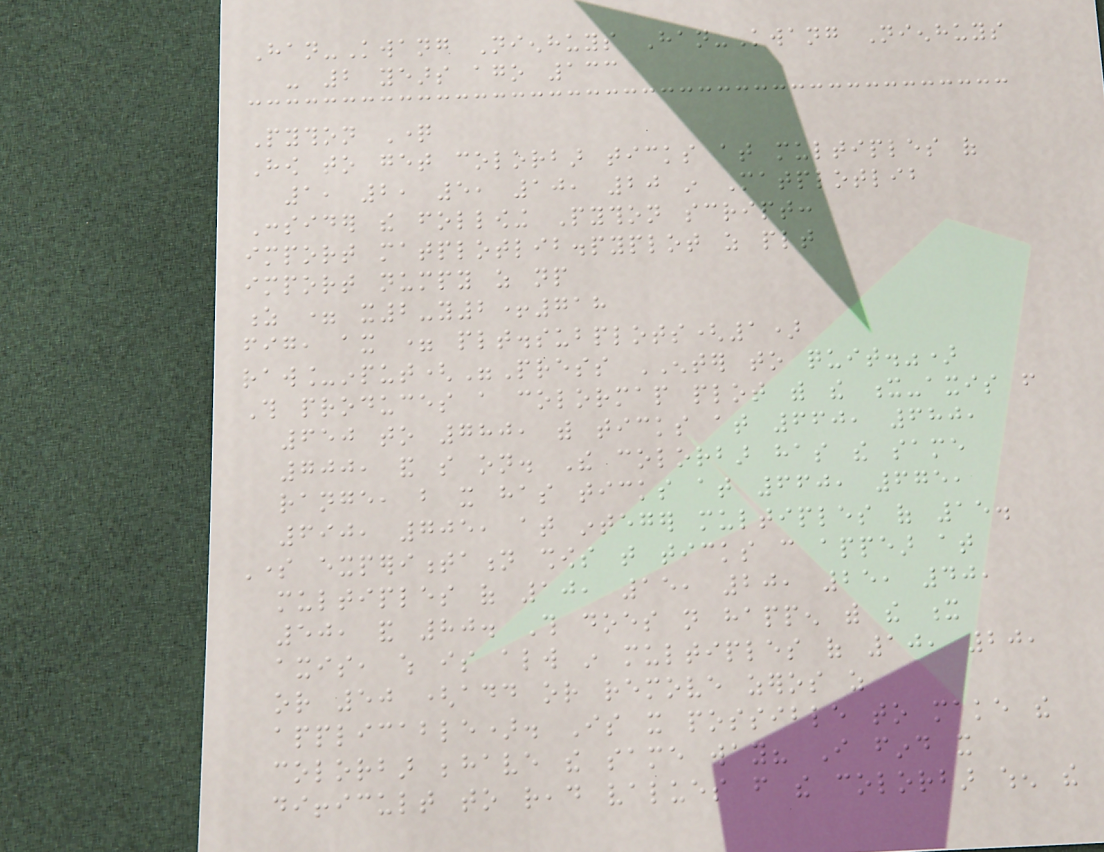Han-Kwang Nienhuys Han-Kwang Nienhuys
- 2 years ago 133
Python Question
How to get colorbar ticks at multiples of
1, 2, 5, 10, 20 in Matplotlib
Consider the following Python script:
import matplotlib.pyplot as plt
import numpy as np
z = x2-y2+718
fig, ax = plt.subplots(1)
raw_input("Press ENTER to quit.")
This produces a colormap plot with the x-axis from
650 to 780, with ticks at 660, 680,
700, and so on. The colorbar has the same
range, but it has ticks at 660, 675,
690, 705, at integer multiples of 15.
Some experimentation shows that ticks can appear at
multiples of 10, 15, 20, 25, 40,
50, and 80. This does not happen with the x
axis, which is always in multiples of 10, 20,
or 50 (add or remove zeros as
applicable). Is it possible to make the
colorbar behave the same way? I find it
difficult to read values from the colorbar when the
